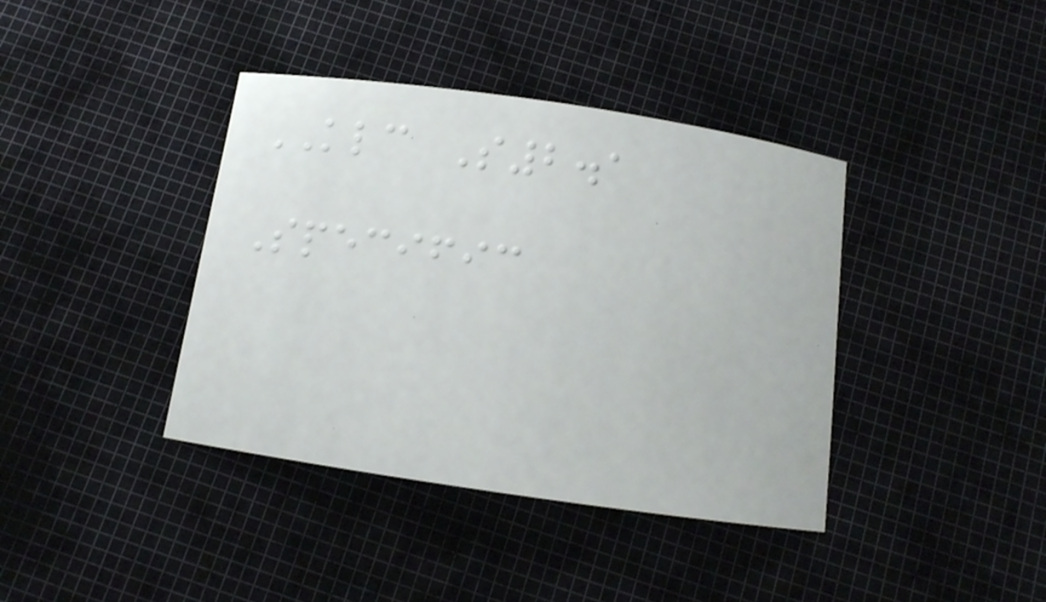KLC S2.1
Specific
